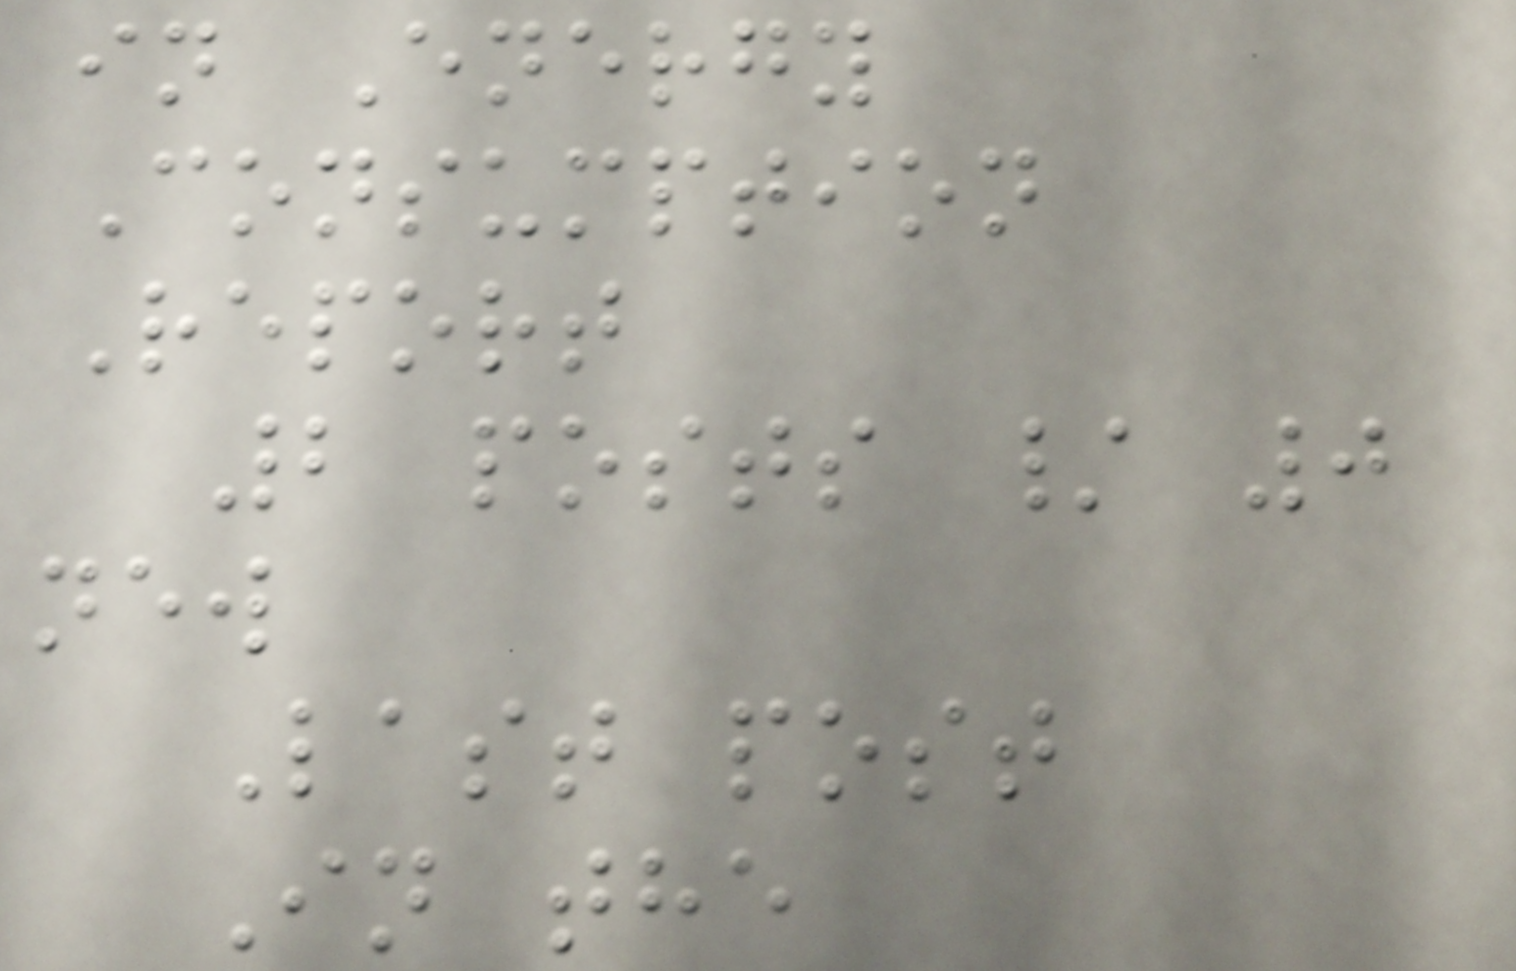in Energy
Consumption
Report
2 posts / 0
new
Last post
In the
